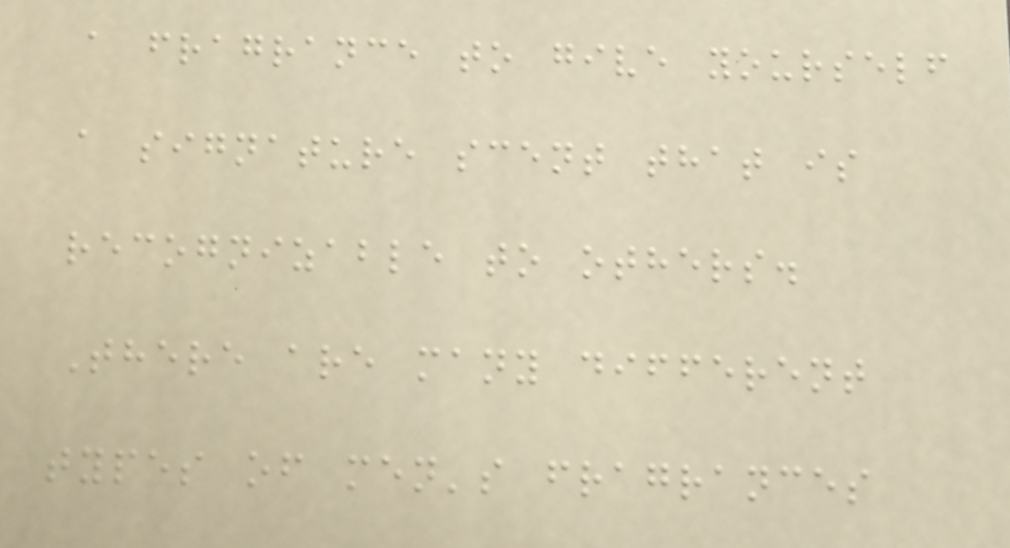a fragrance to give yourself
a signature scent that is
recognizable to others.
There are many different
types of men's fragrances
